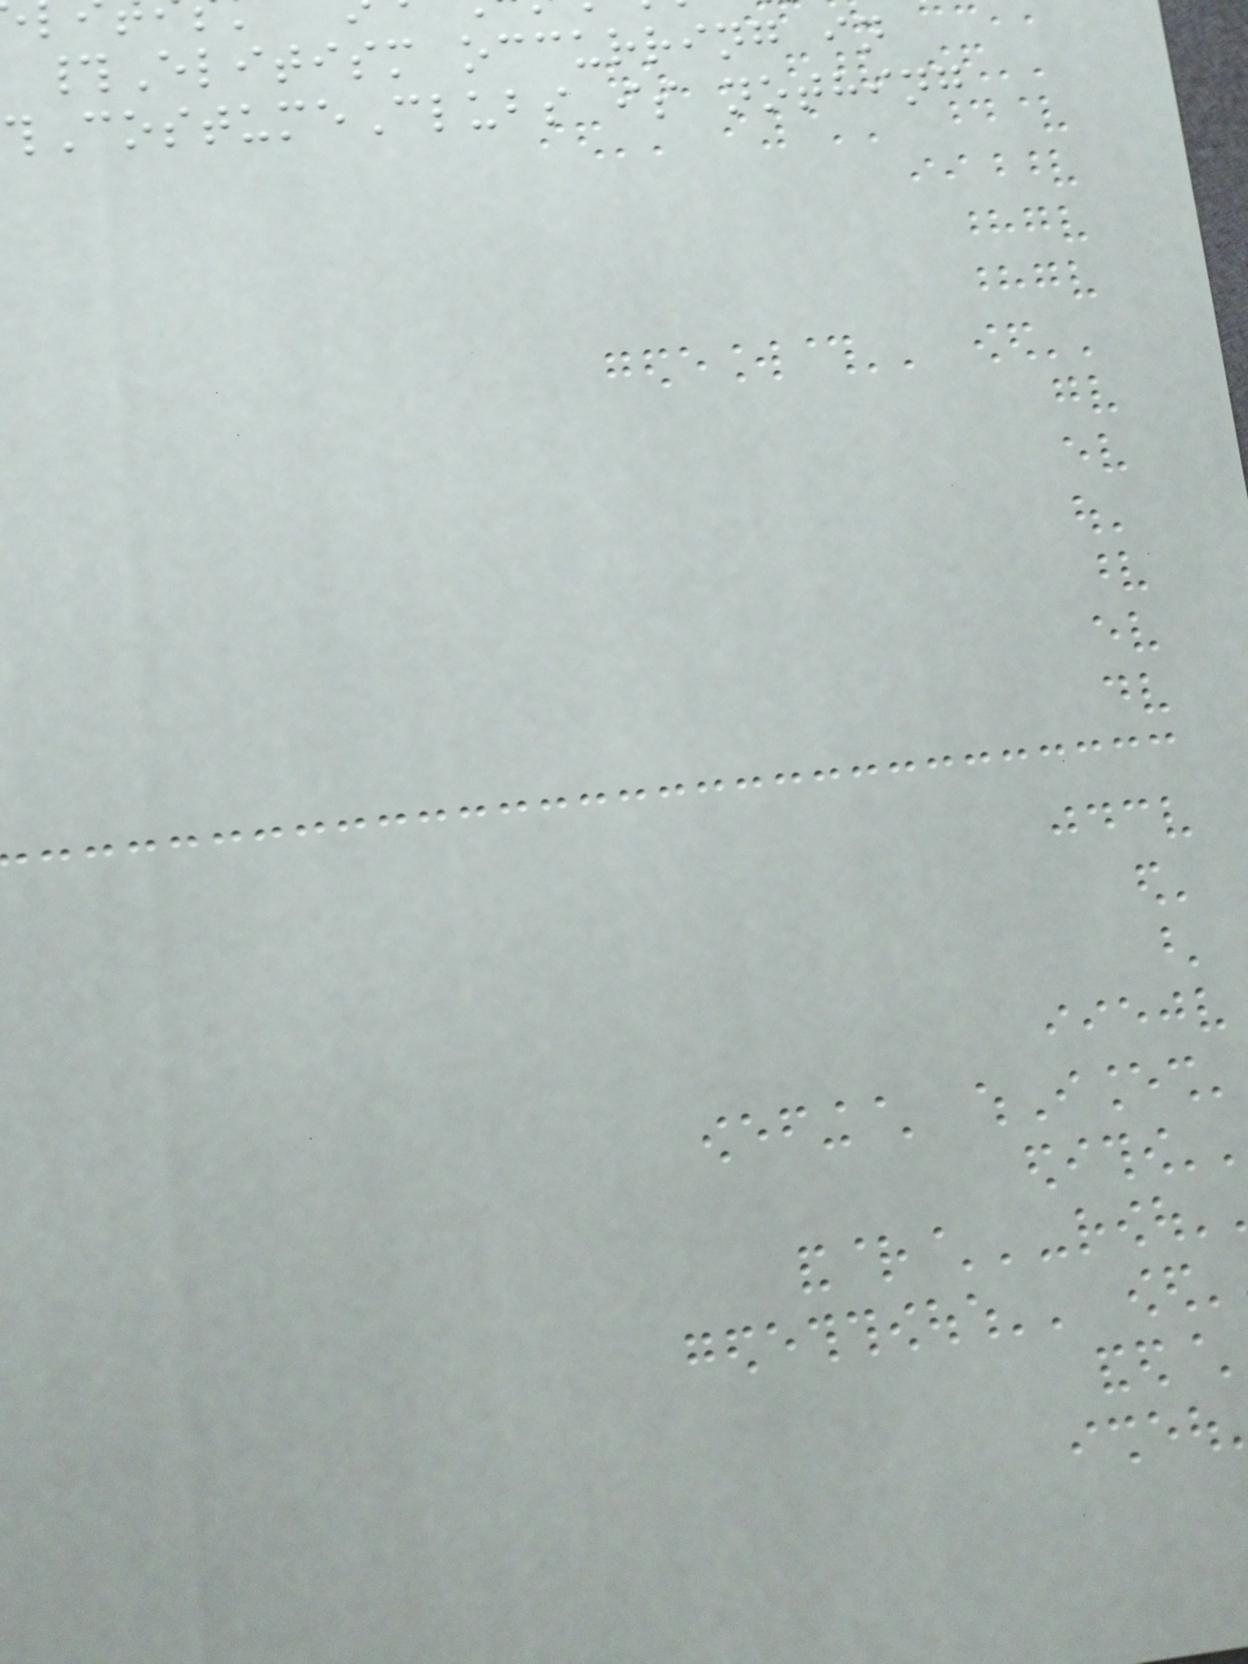#Elitism occurring in
CostumeClubs is nothing
